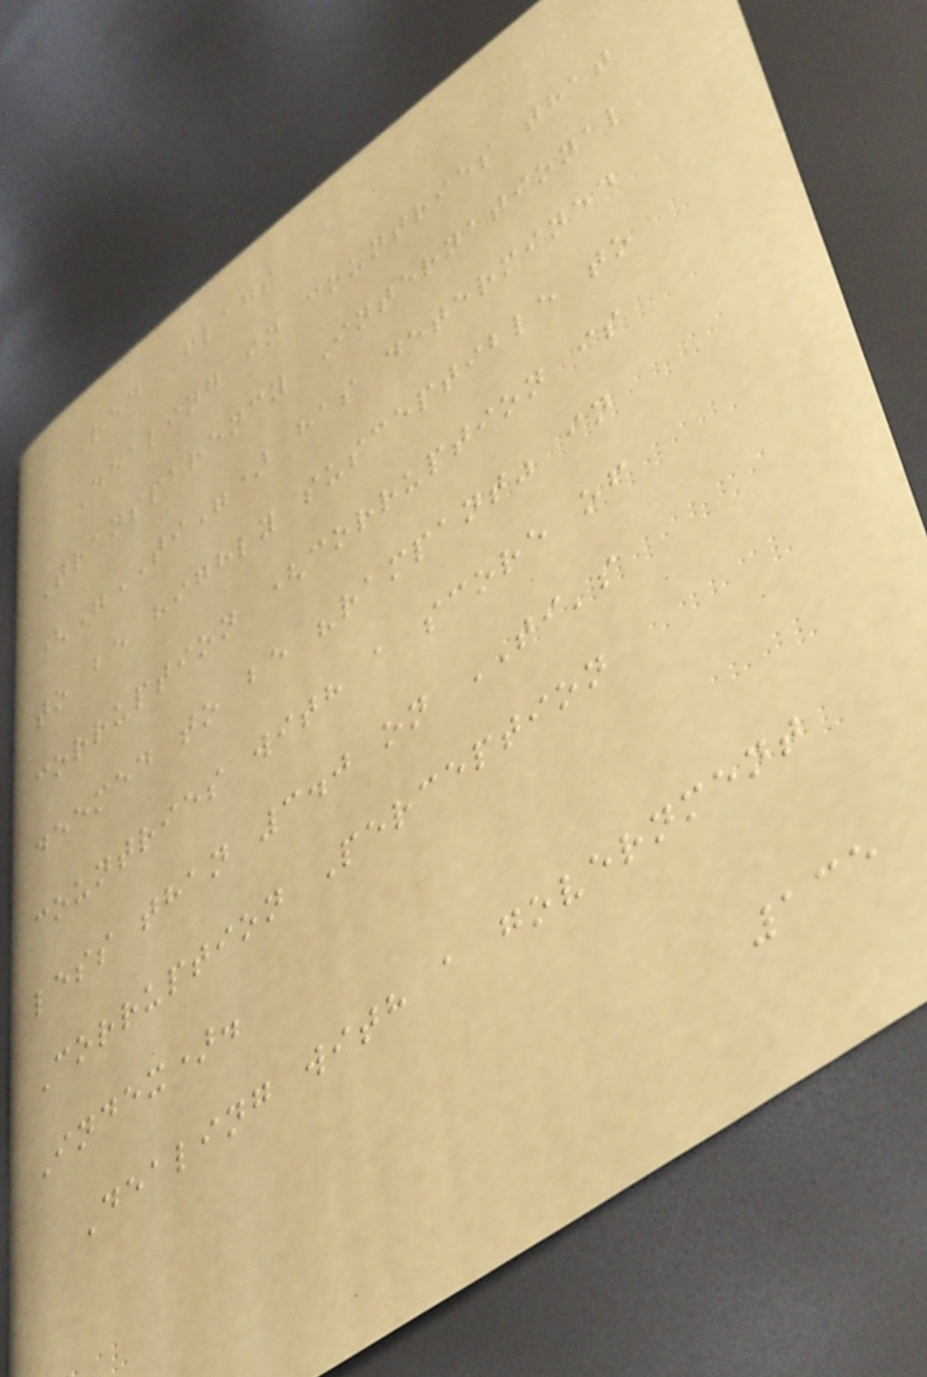Red Flags
Dealing in countries that
Transparency International
("TI") has determined
to be highly susceptible to
corruption (corruption is
deemed to be "rampant" in
countries with a score of
less than 3.0 on TI's
Corruption Perception
Index).
Dealing with a government
135
